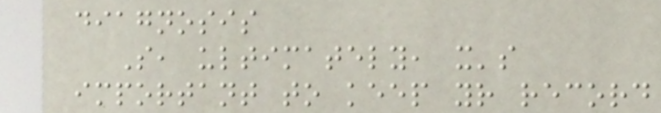diagnosis
So, ultimately, it's
important to keep your record
